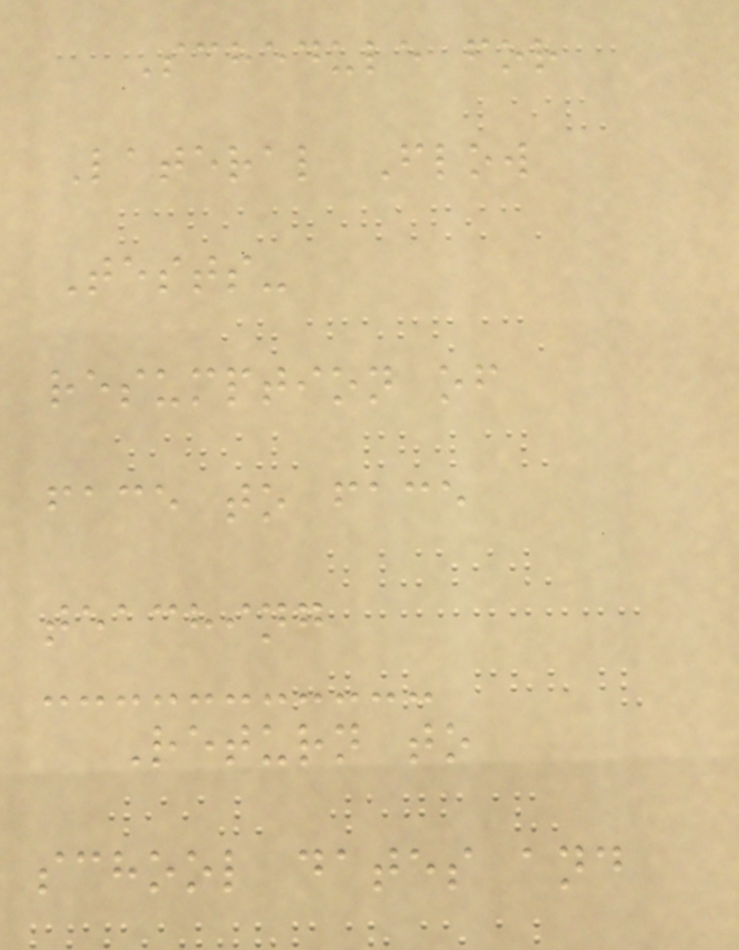Schedule for
Lateral Flow
Tests-
resumption of
face to face
teaching
Return to
school dates and
